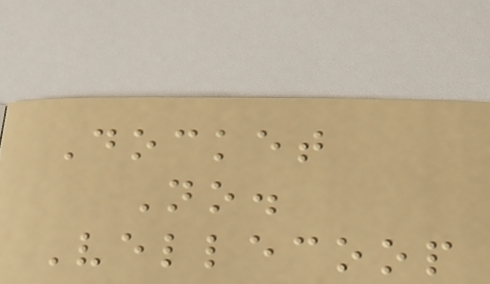Docket
No.
Vellecoop
